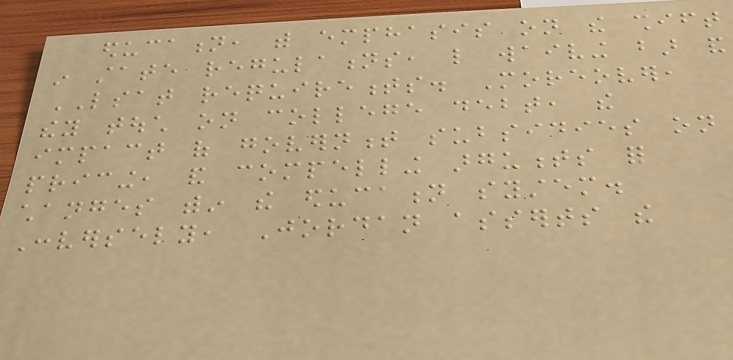education, with emphasis on the shift
in state regulations, like waiving bar and
LSAT requirements. Moreover,
they touch on college debt, the
impact of government subsidies on
pricing, and compelling arguments for
changes within the education system.
Conversely, Jordan asserts the
